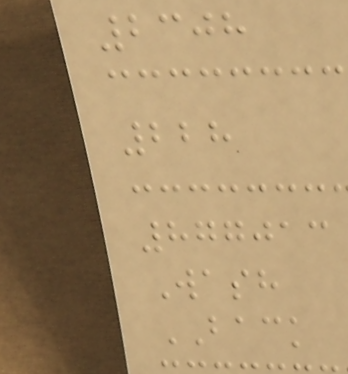2308
228
877013
Wash
BACK
